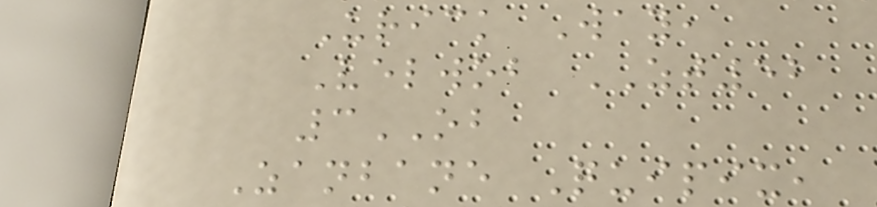Urick Way,
Velwob ZT52
3OB
Zanbane Quipix,
